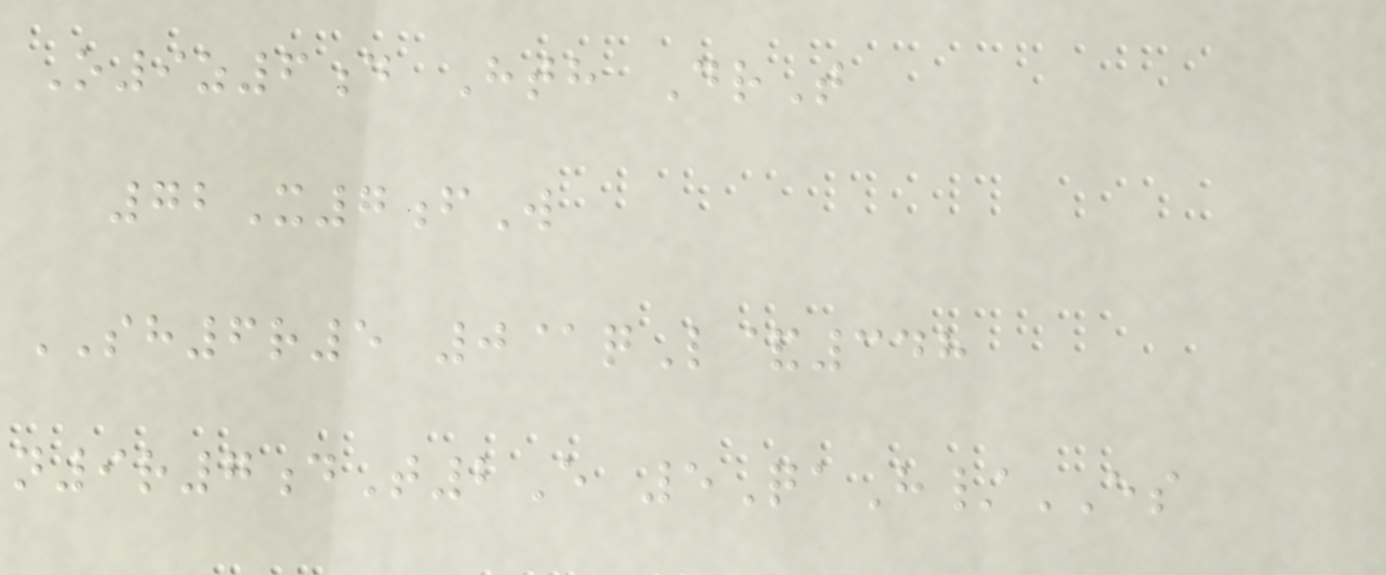O9z6d Hth DrT
72X7fW
SH6r5 0@qL&348
n9r7dT2E 5QaH/ES
